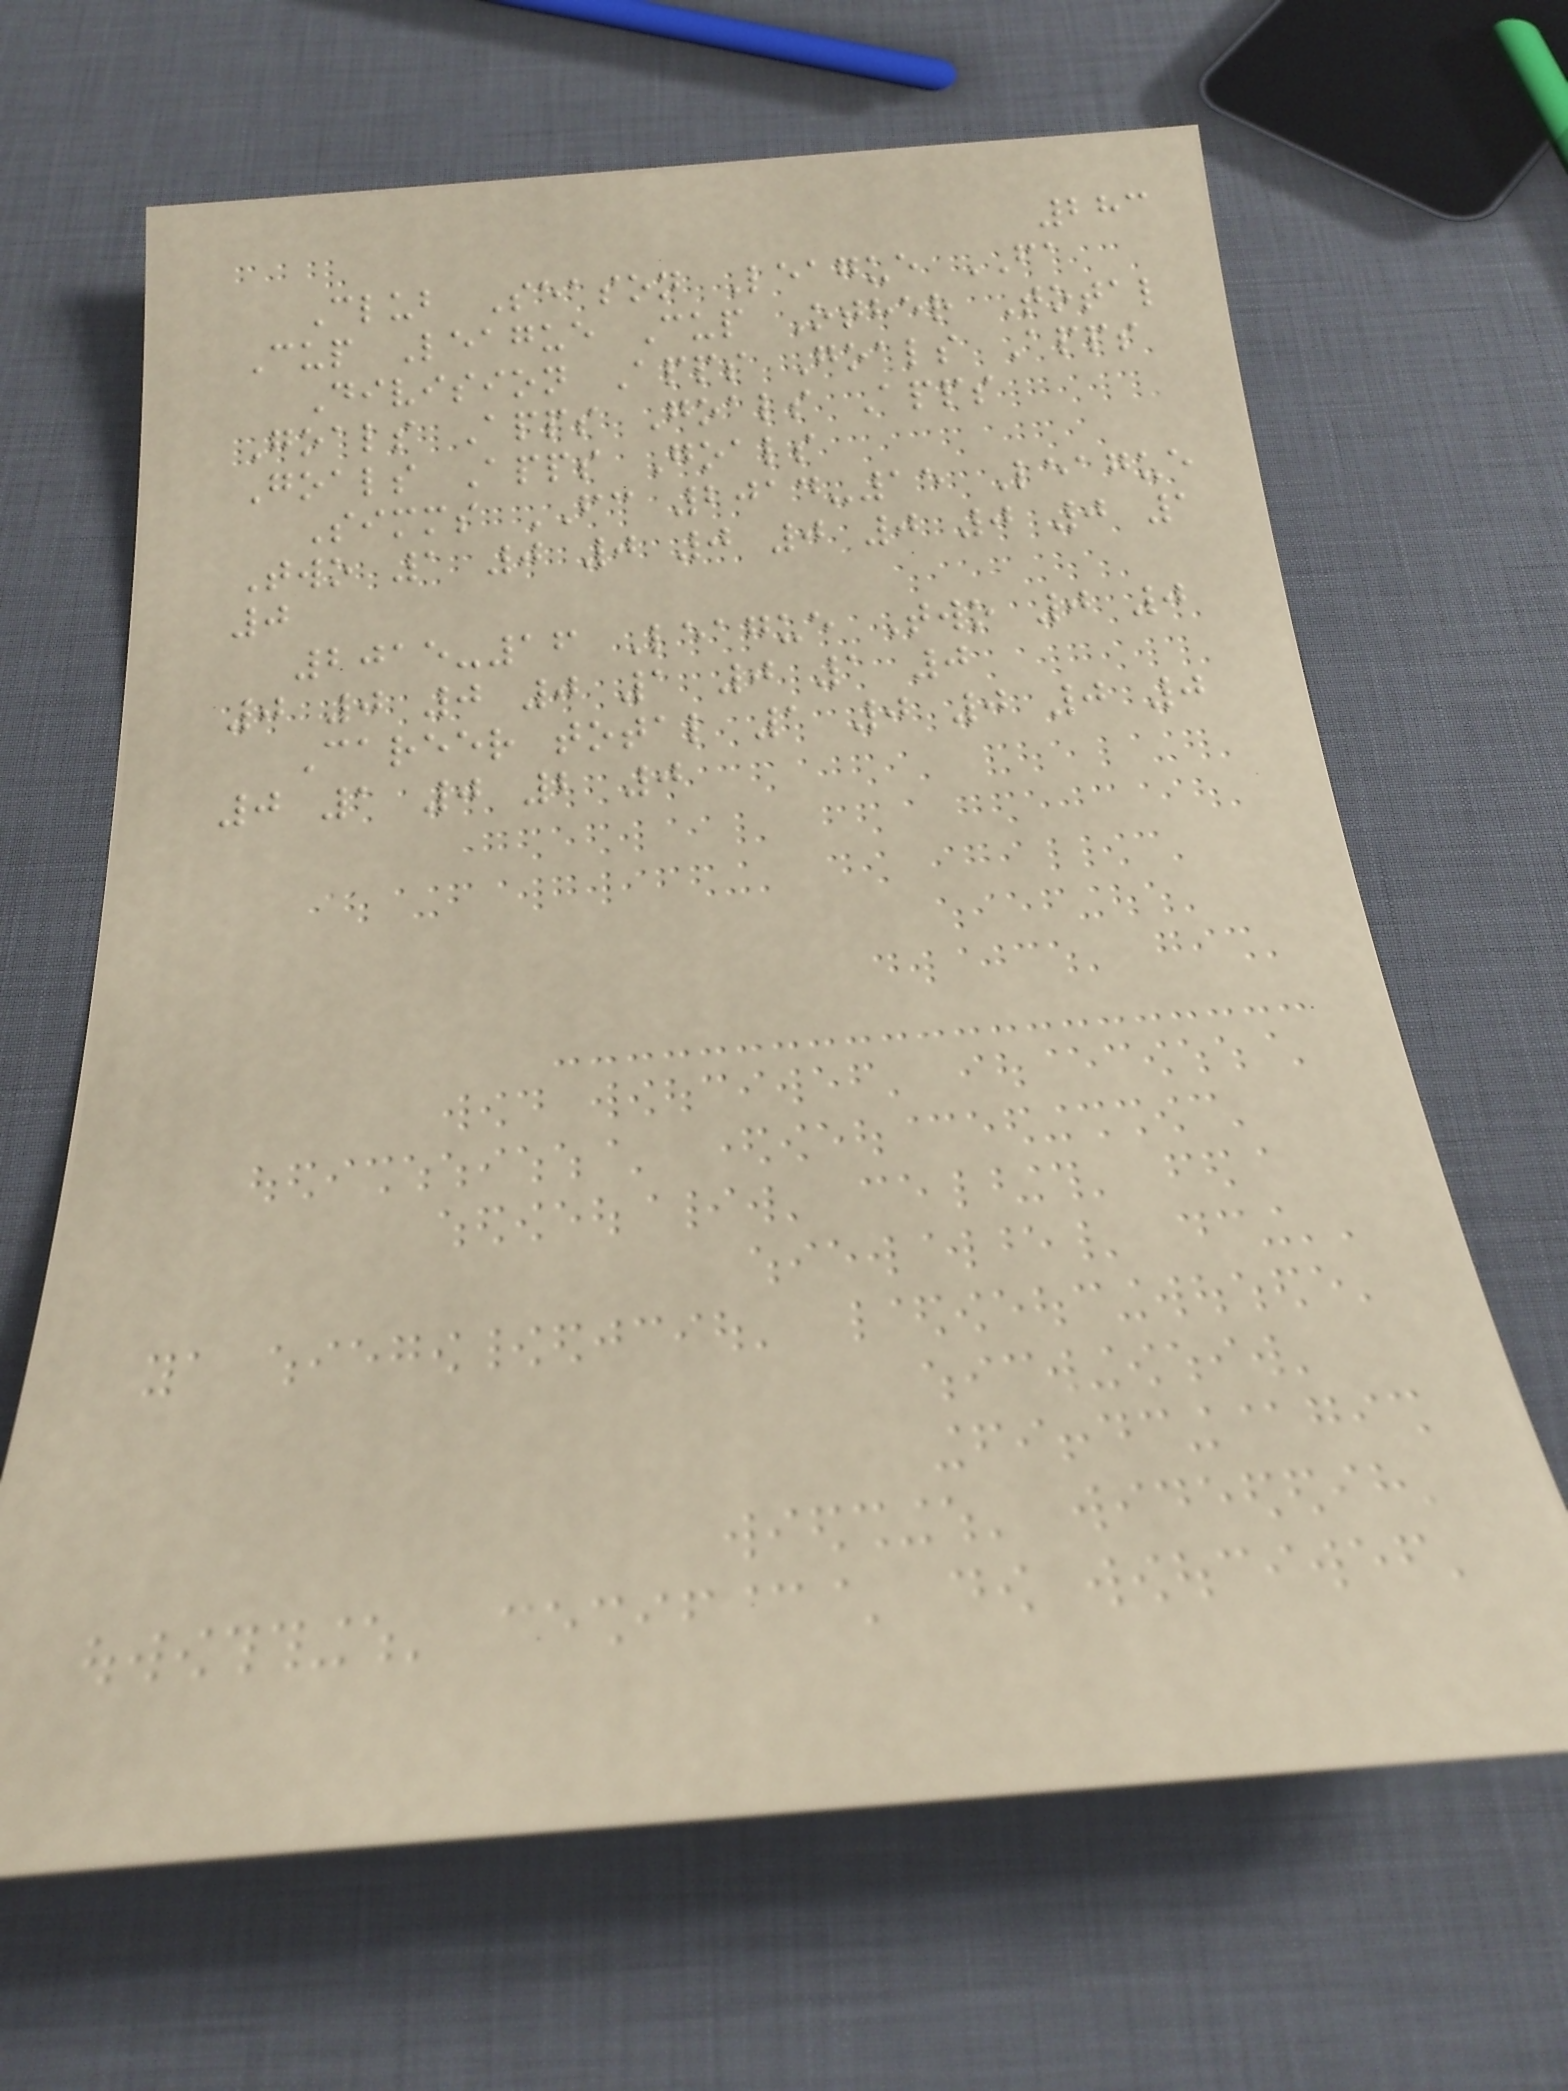283
Club Season League FA
Cup League Cup Other Total
Division Apps Goals Apps
Goals Apps Goals Apps
Goals Apps Goals
Simms FC 2014-15 League
Two 1 0 0 0 0 0 0 0 1
0
2015-16 League Two 0 0
0 0 0 0 1 0 1 0
Career total 1 0 0 0 0
0 1 0 2 0
